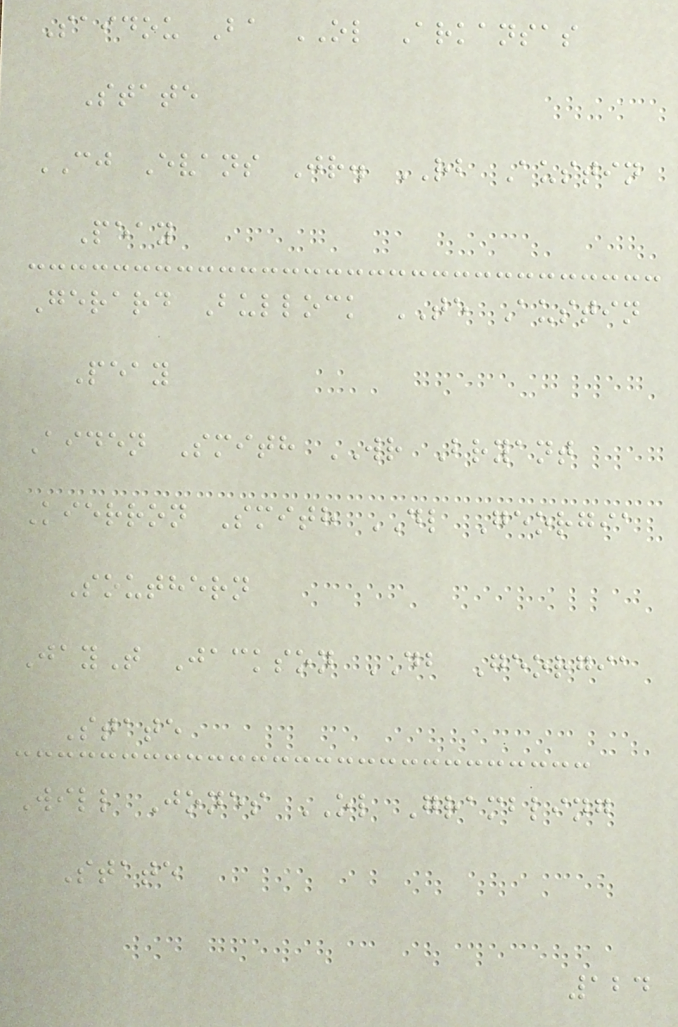Saidou Ba OL Arkansas
State
CJ Evans Jr. RB Austin
Peay
Gerard Bullock TE Austin
Peay
Aiden Smith WR Bryant
Kierron Smith DL Georgia
Southern
JayT Jackson DB Georgia
State
Will Jones OL Grambling
State
124
